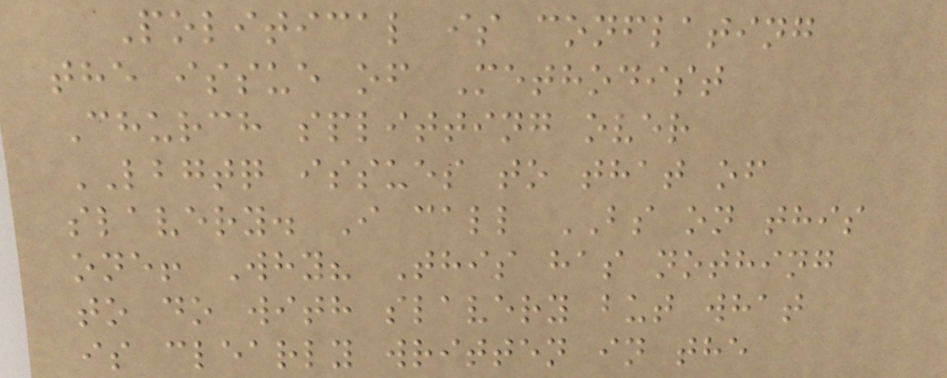Political is conflating
the issue of Methodist
Church splitting over
LBGTQ issues to that of
slavery. I call BS on this
one! Why? This has nothing
to do with slavery but what
is clearly written in the
